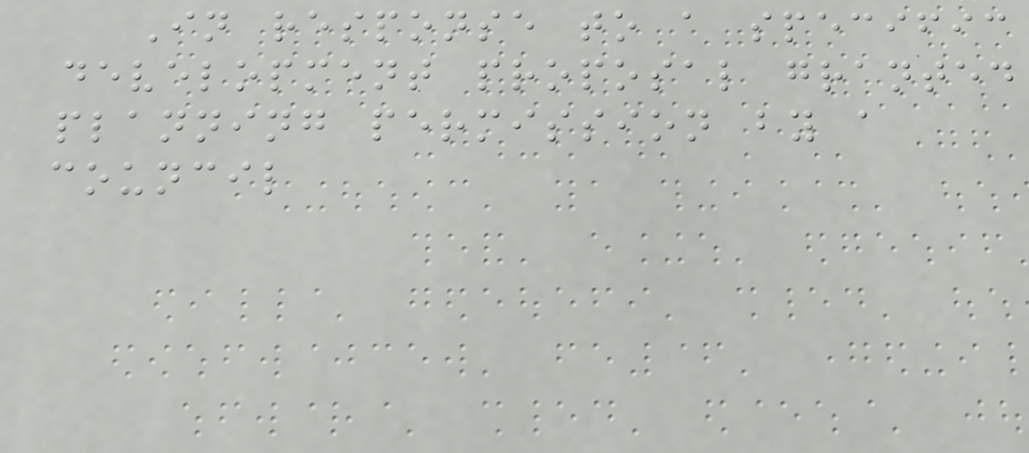In response to a specific
development proposal granted
planning permission by a
council
